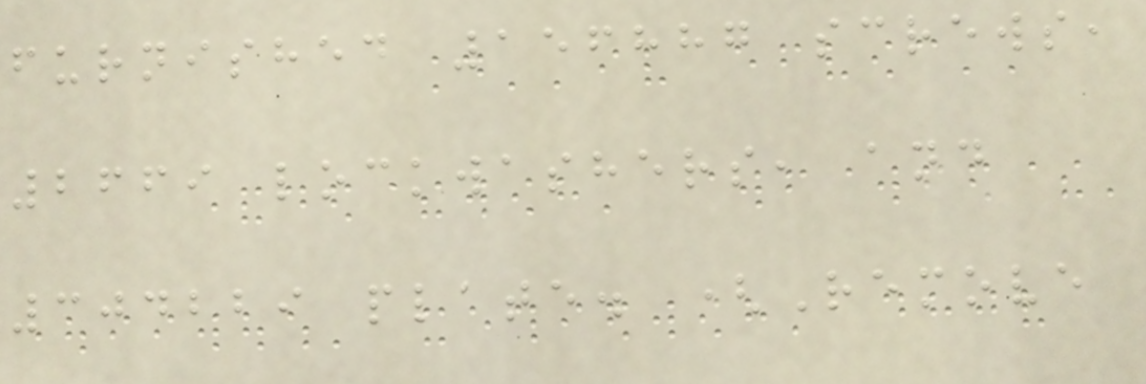furnished 156887 screws,
2669 lockwashers, and
304229 plate. (Remove
